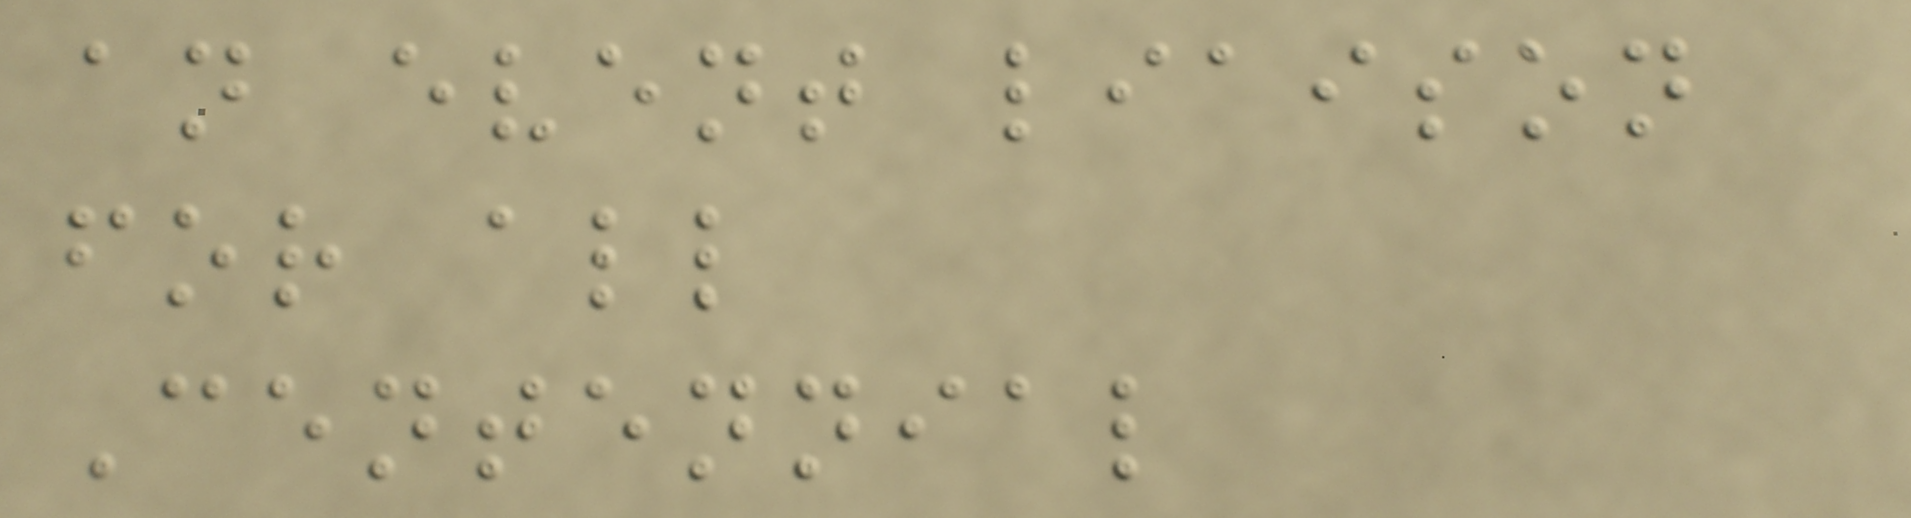an event liaison
for all
Centennial
